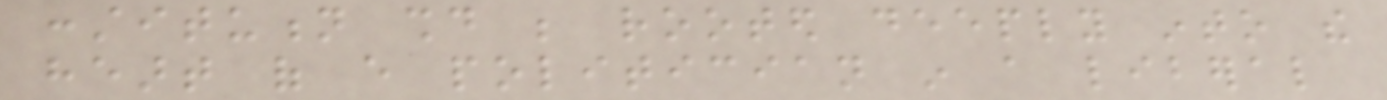constitution should be rooted deeply into the
heart of every politician in a liberal
